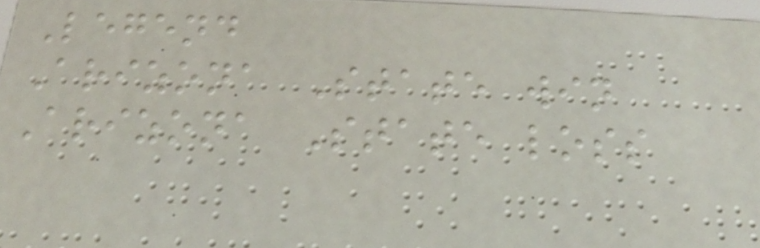Legend
Arizona State win
Arizona State loss
